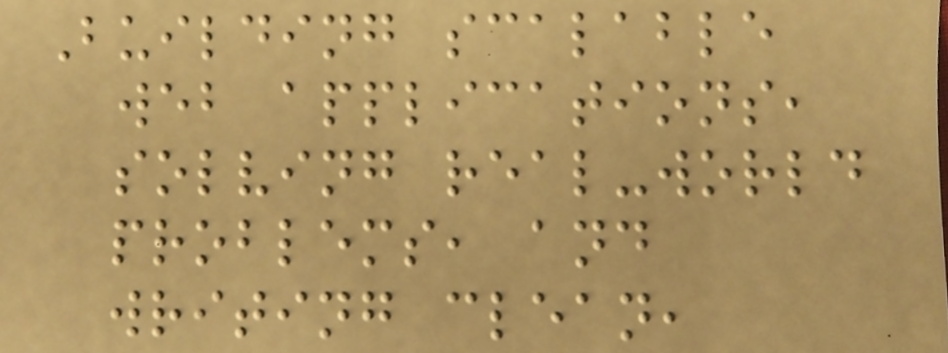Building scalable
web applications,
solving real-world
problems, and
writing clean,
